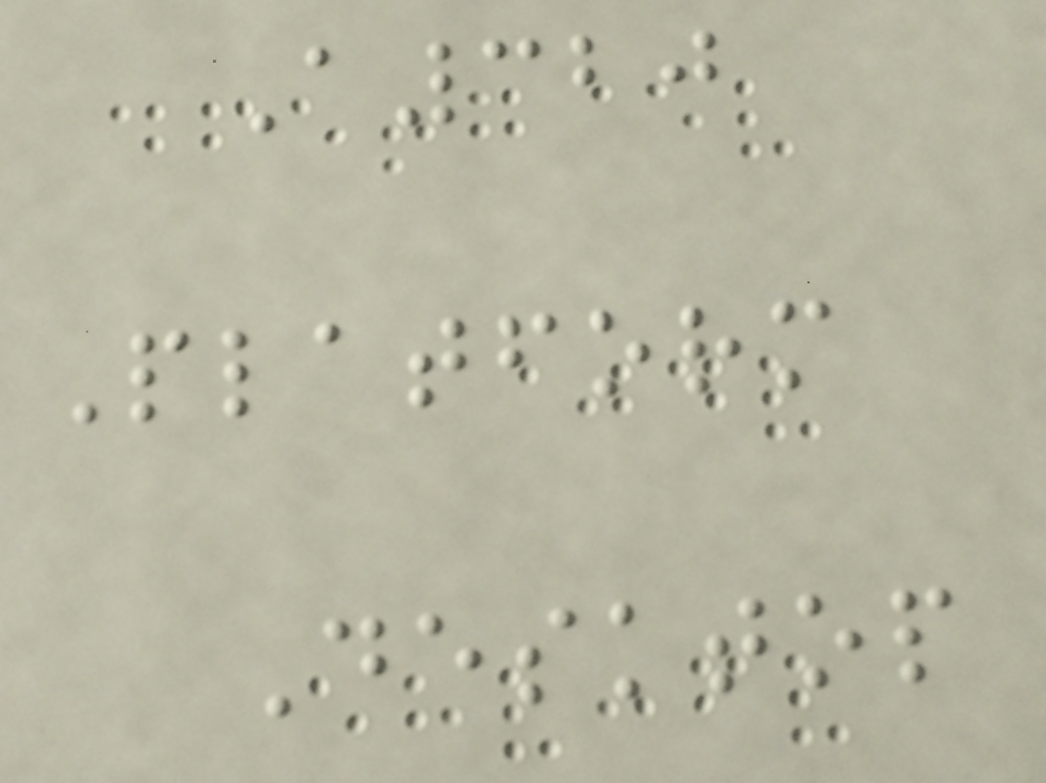A320
Platform
Desktop
